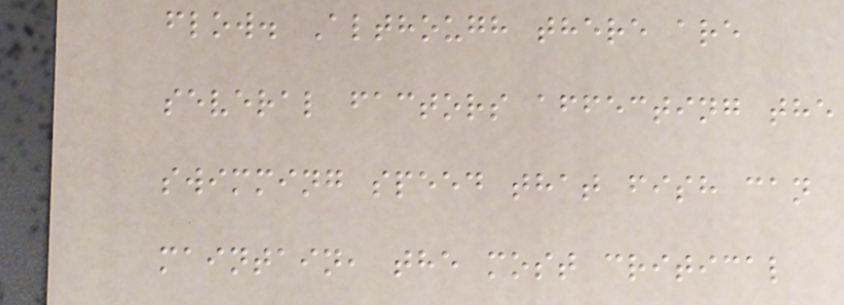flow. Although there are
several factors affecting the
swimming speed that fish can
maintain, the most critical
